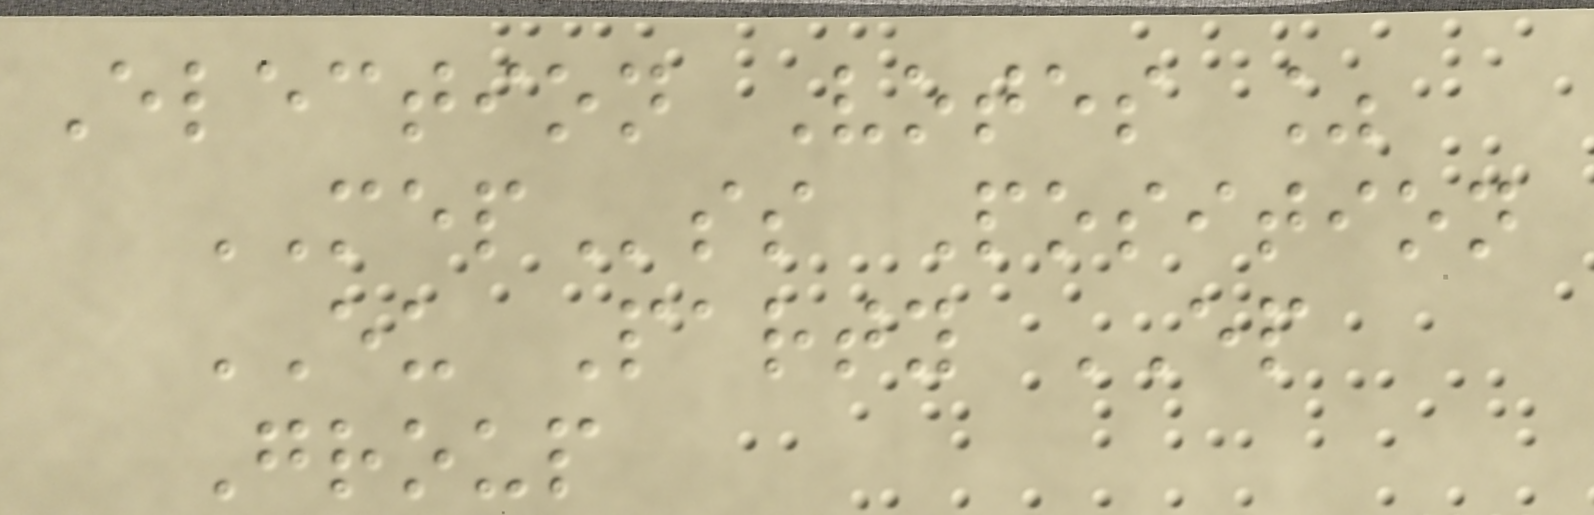Election Votes %
MEPss Position
EU Party EP
Group
